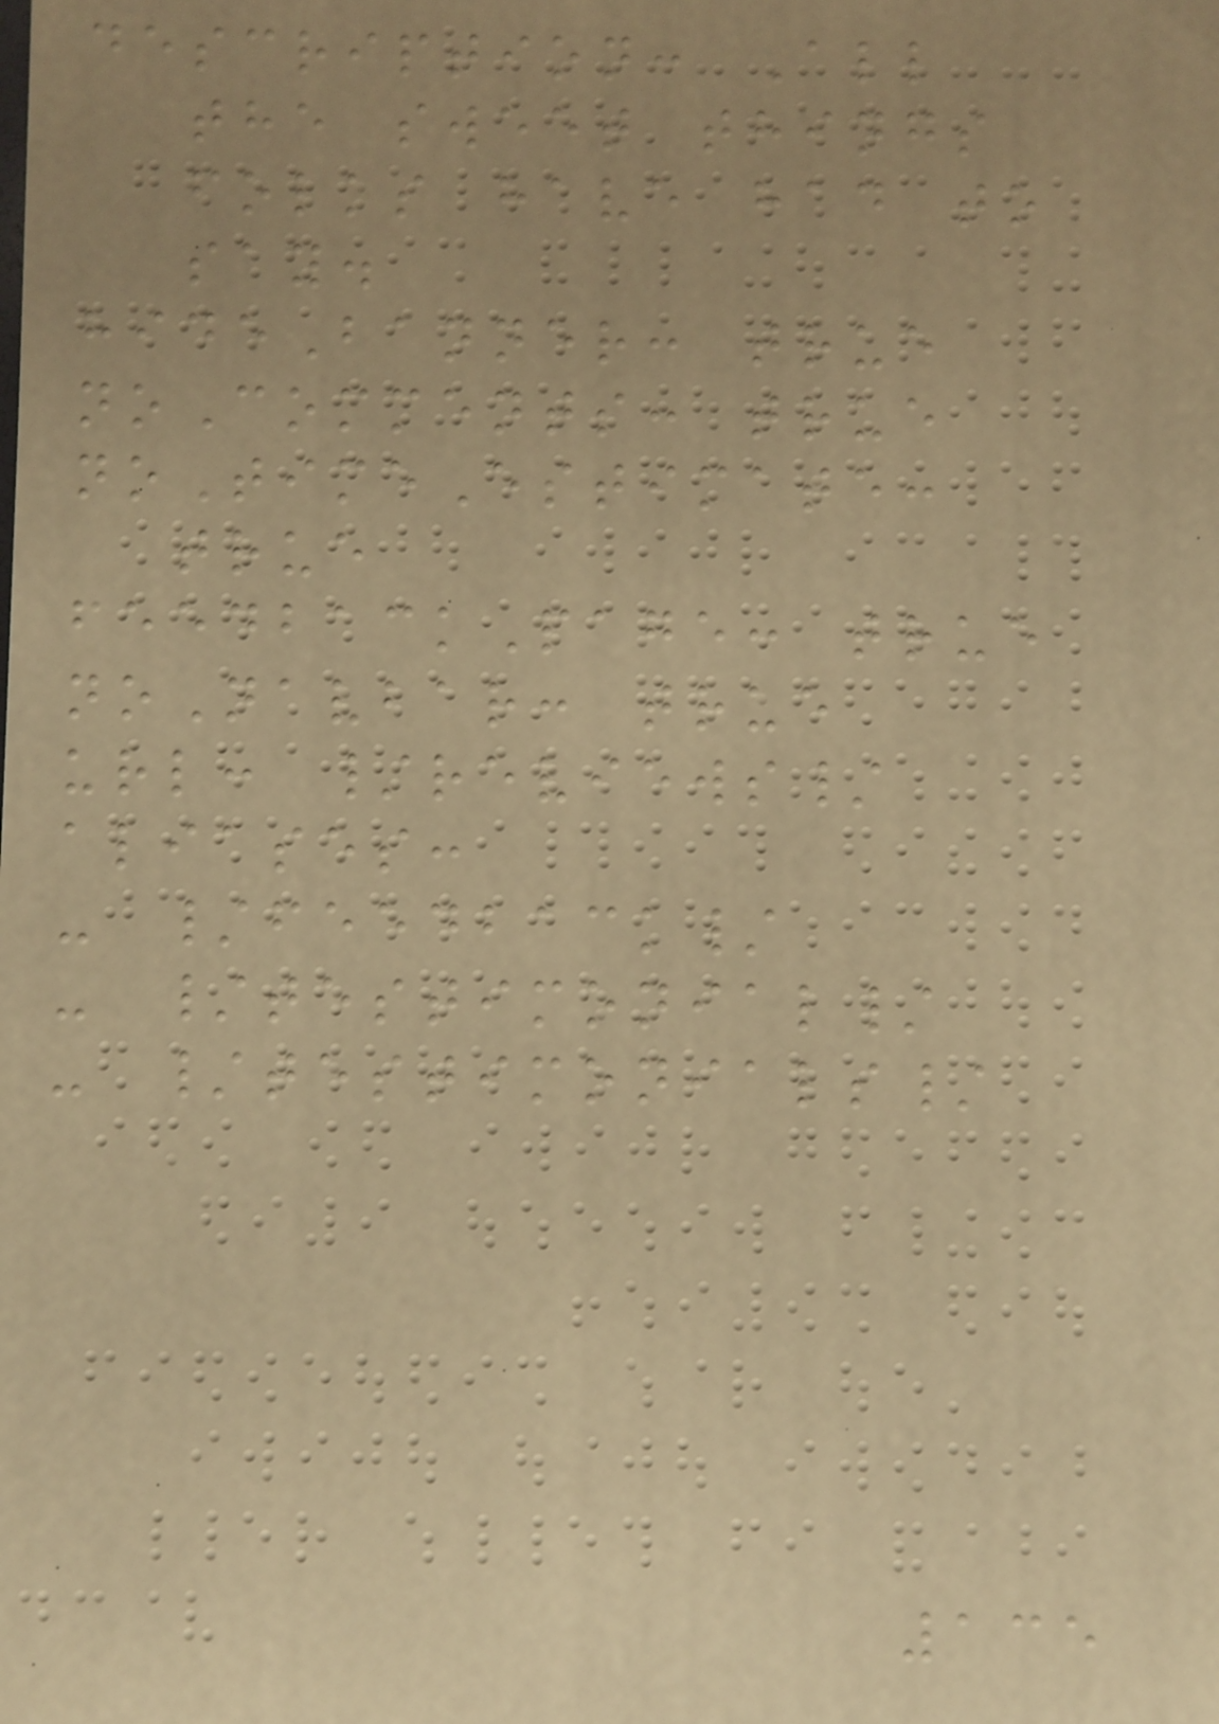description: All
the sweet things
folks have had to
say.
hideBanner: true
noComments: true
noTimeEstimate:
true
feedbackPage: true
noNavbar: true
url: /reviews/
aliases:
- /feedback/
- /testimonial/
- /testimonials/
135
